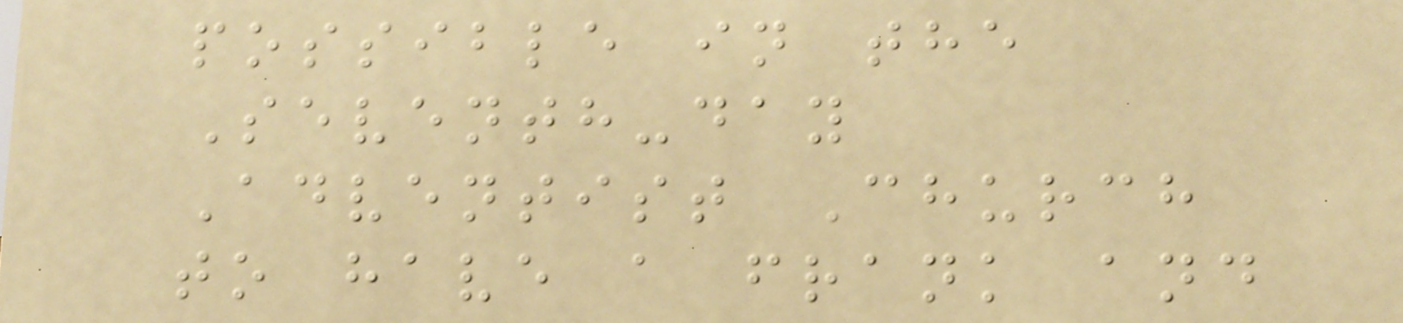possible in the
Seventh-day
Adventist Church
to have a frank and
